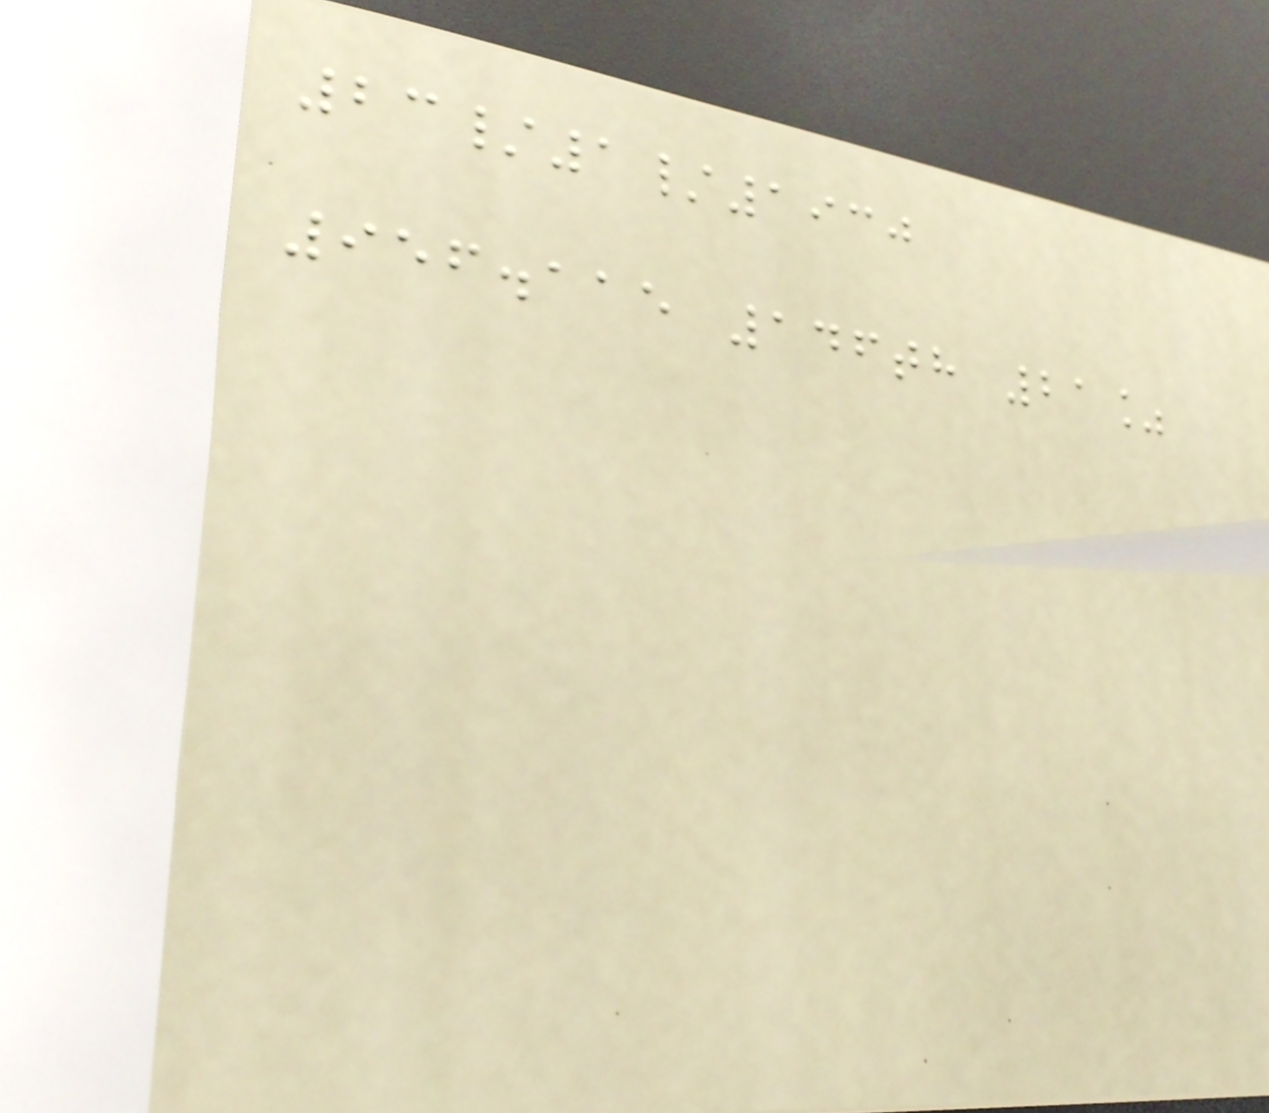23/1/1930
956.115 146th 21%
